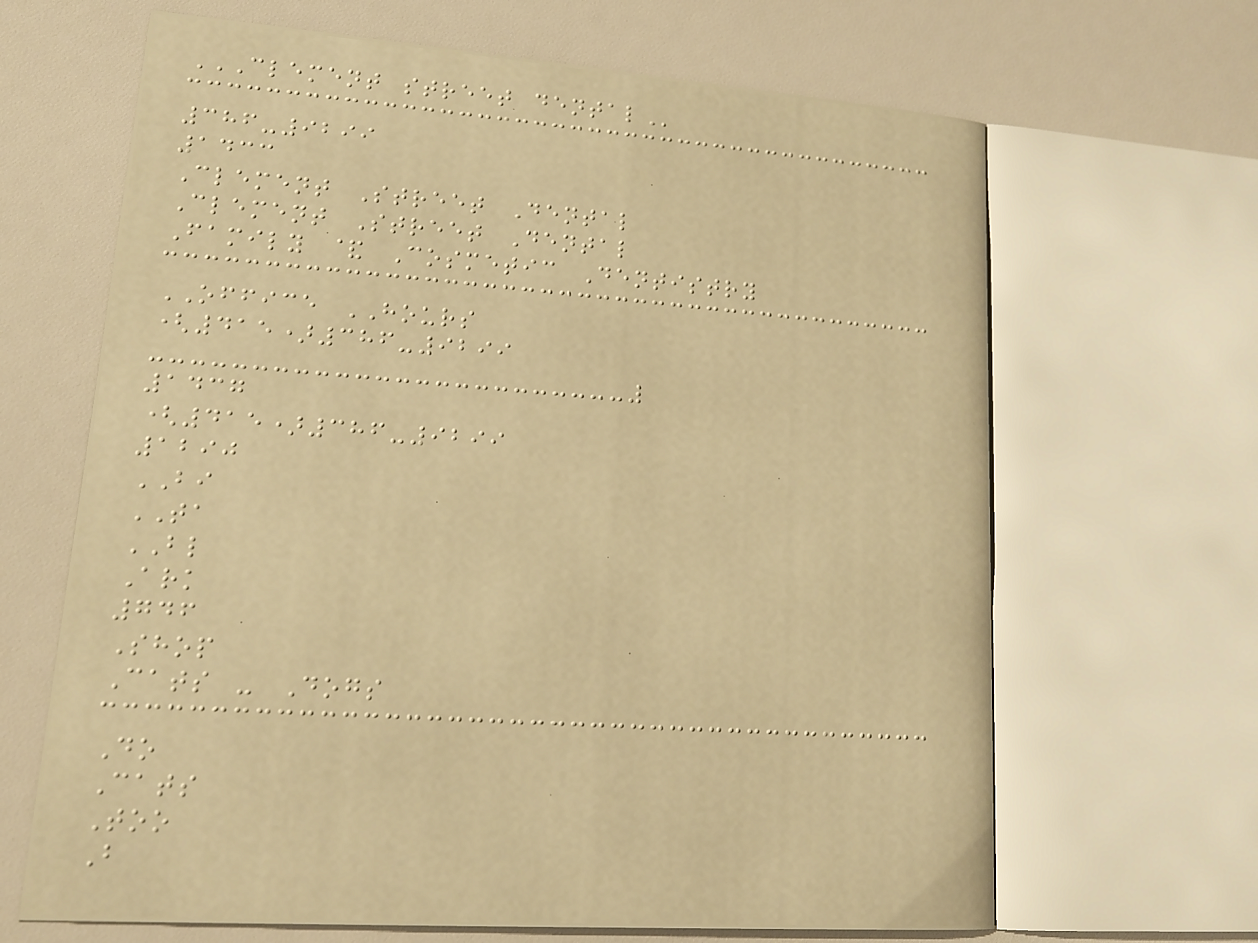CLEMENT STREET DENTAL
386-9299
1433
Clement Street Dental
Clement Street Dental
Family & Cosmetic Dentistry
OFFICE HOURS
(415)386-9299
1437
(415)386-9299
1290
BI
TA
BL
Ark
746
Shop
Cats - Dogs
Do
Cats
Too
B
